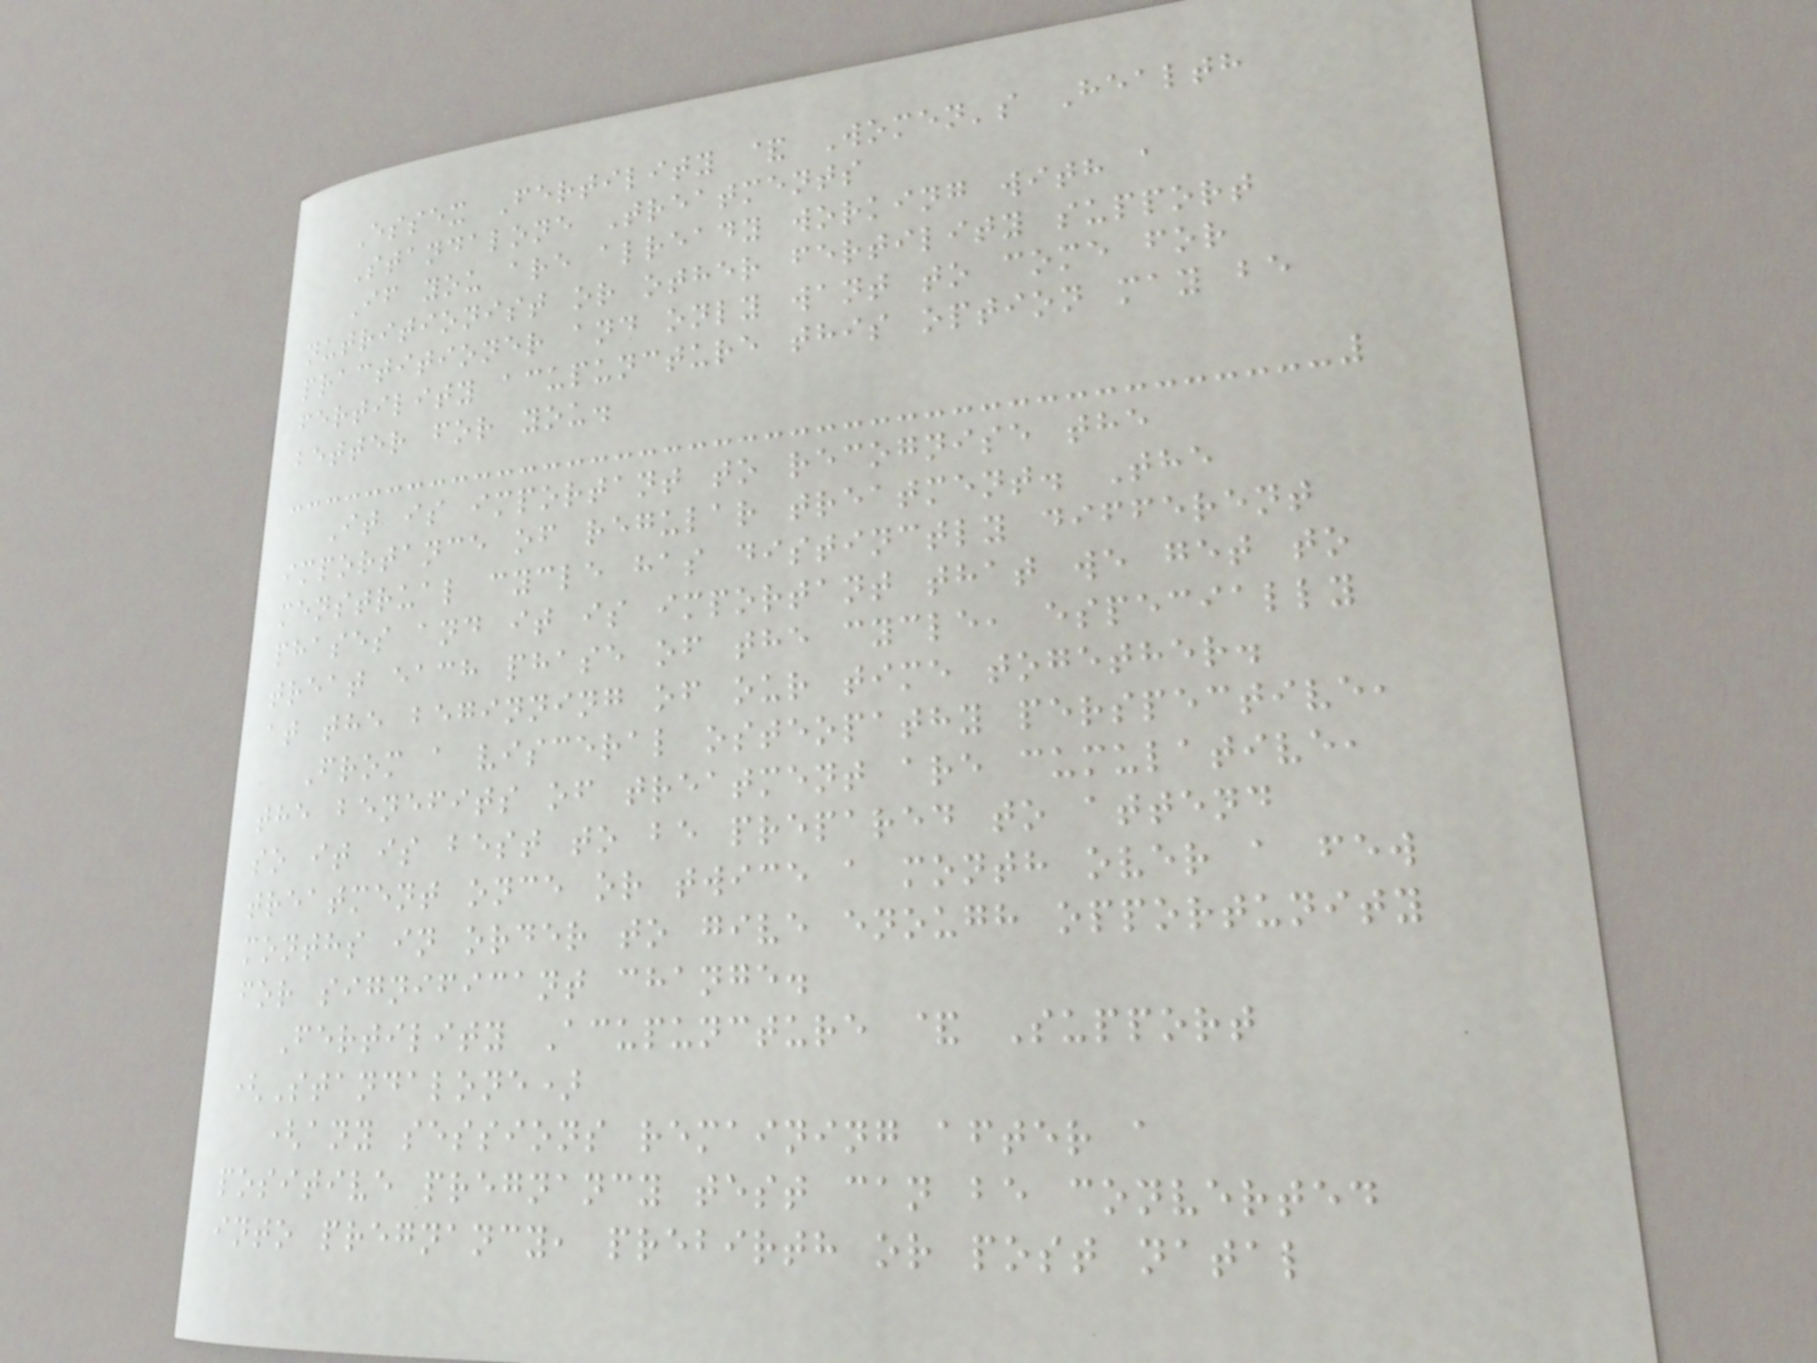Essex Fertility & Women's Health
Standalone Treatments
If you are already working with a
nutritionist or other fertility support
practitioner and only want to come for
fertility acupuncture this option may be
better for you.
It is important to recognise the
importance of regular treatment. The
menstrual cycle has distinctly different
phases and it is important that we get to
treat each phase of the cycle, especially
at the beginning of our time together.
From a visceral osteopathy perspective,
the benefits of treatment are cumulative,
so it is best to be prepared to attend
treatment once or twice a month over a few
months in order to give enough opportunity
for significant change.
Fertility Acupuncture & Support
(Standalone)
(any sessions remaining after a
positive pregnancy test can be converted
into pregnancy, prebirth or post natal
